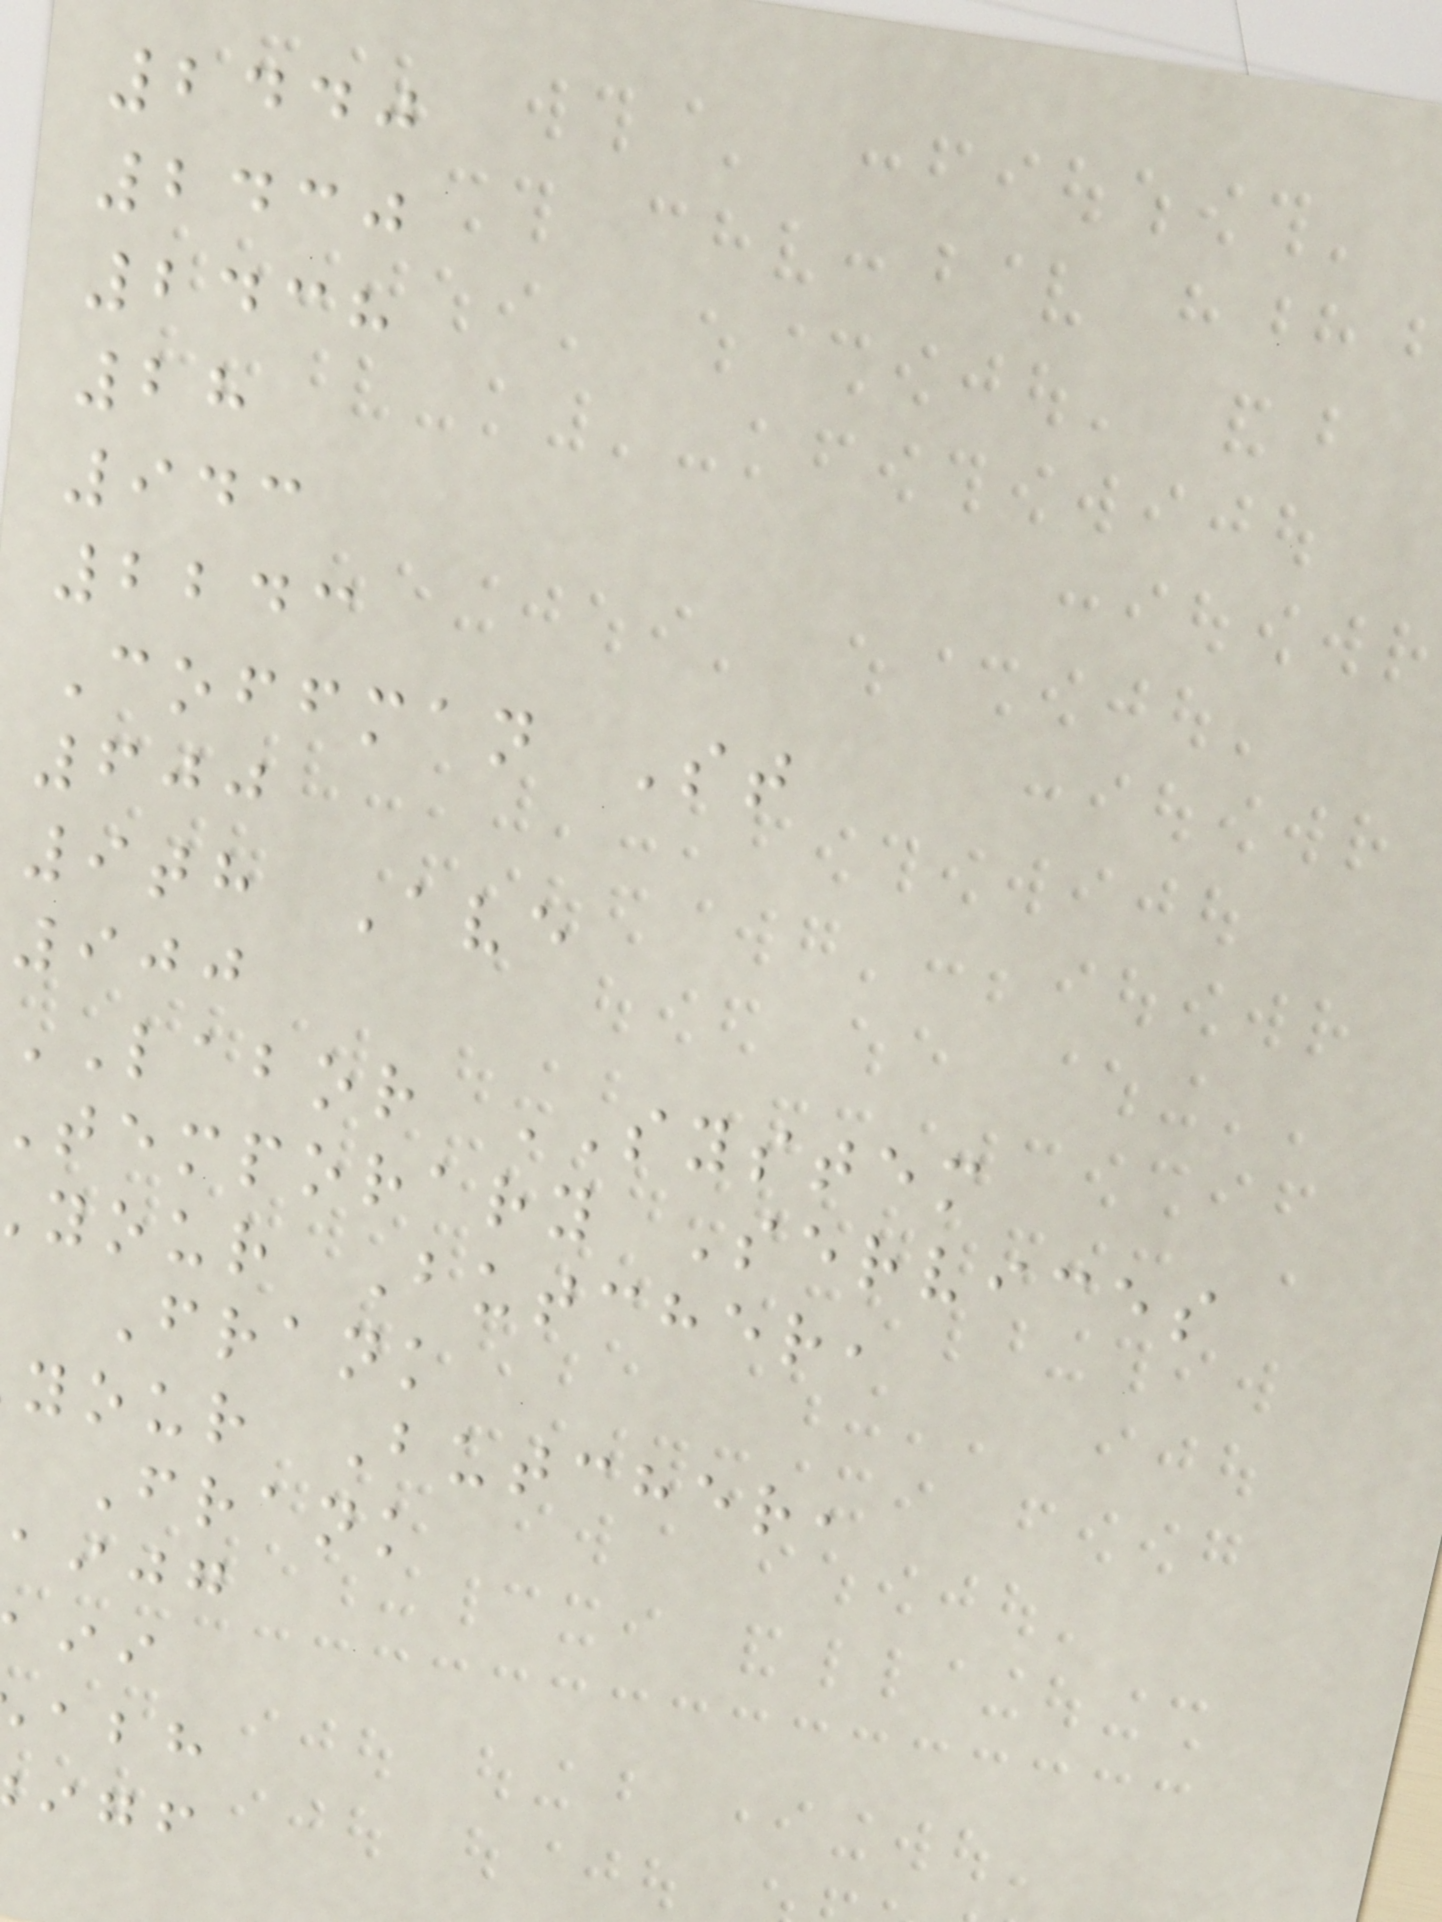2440
2430
2438
28
943
2243
Coffman St
600
9th Ave
900
LABOR SYSTEM
temporary Services
your Butcher,
Frank
your Butcher,
Frank
aijg
